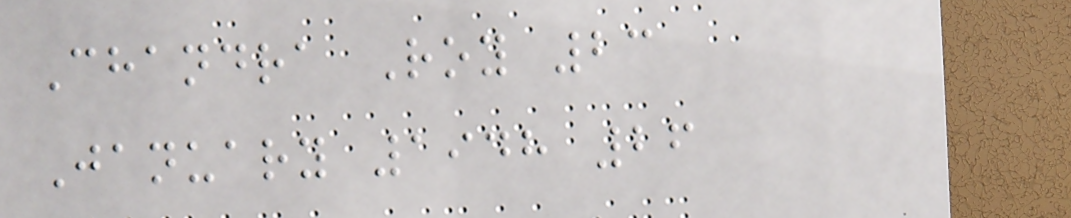Chandra Roy 23
January 1948 26
